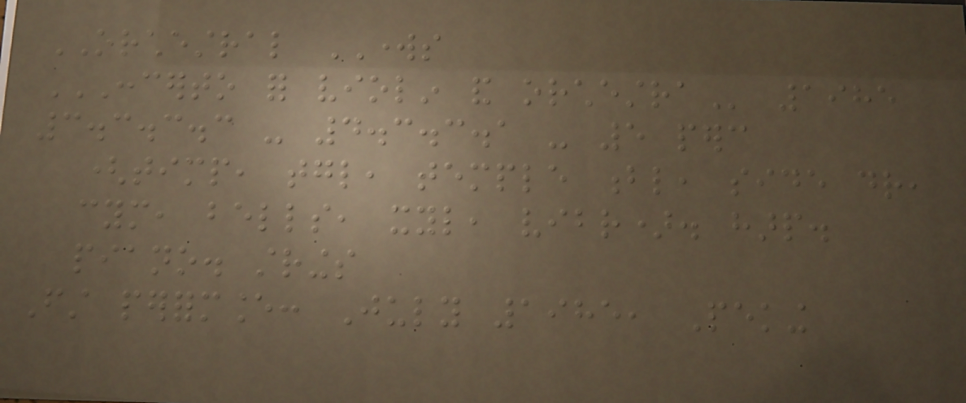ORCHESTRAL WORKS
CONCERTO FOR VIOLIN AND ORCHESTRA 1985
3.3.3.3 - 4.3.3.1 - 5 perc
(timp, tgl, temple bl, side dr,
cym, bells, xyl, vibr). harp.
piano. strings
First performance: July 1985, Peking
